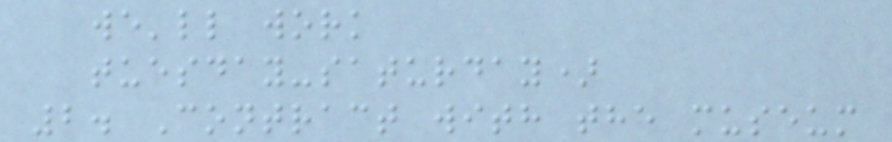we'll work
tuesday-saturday)
2. Contract with the museum
